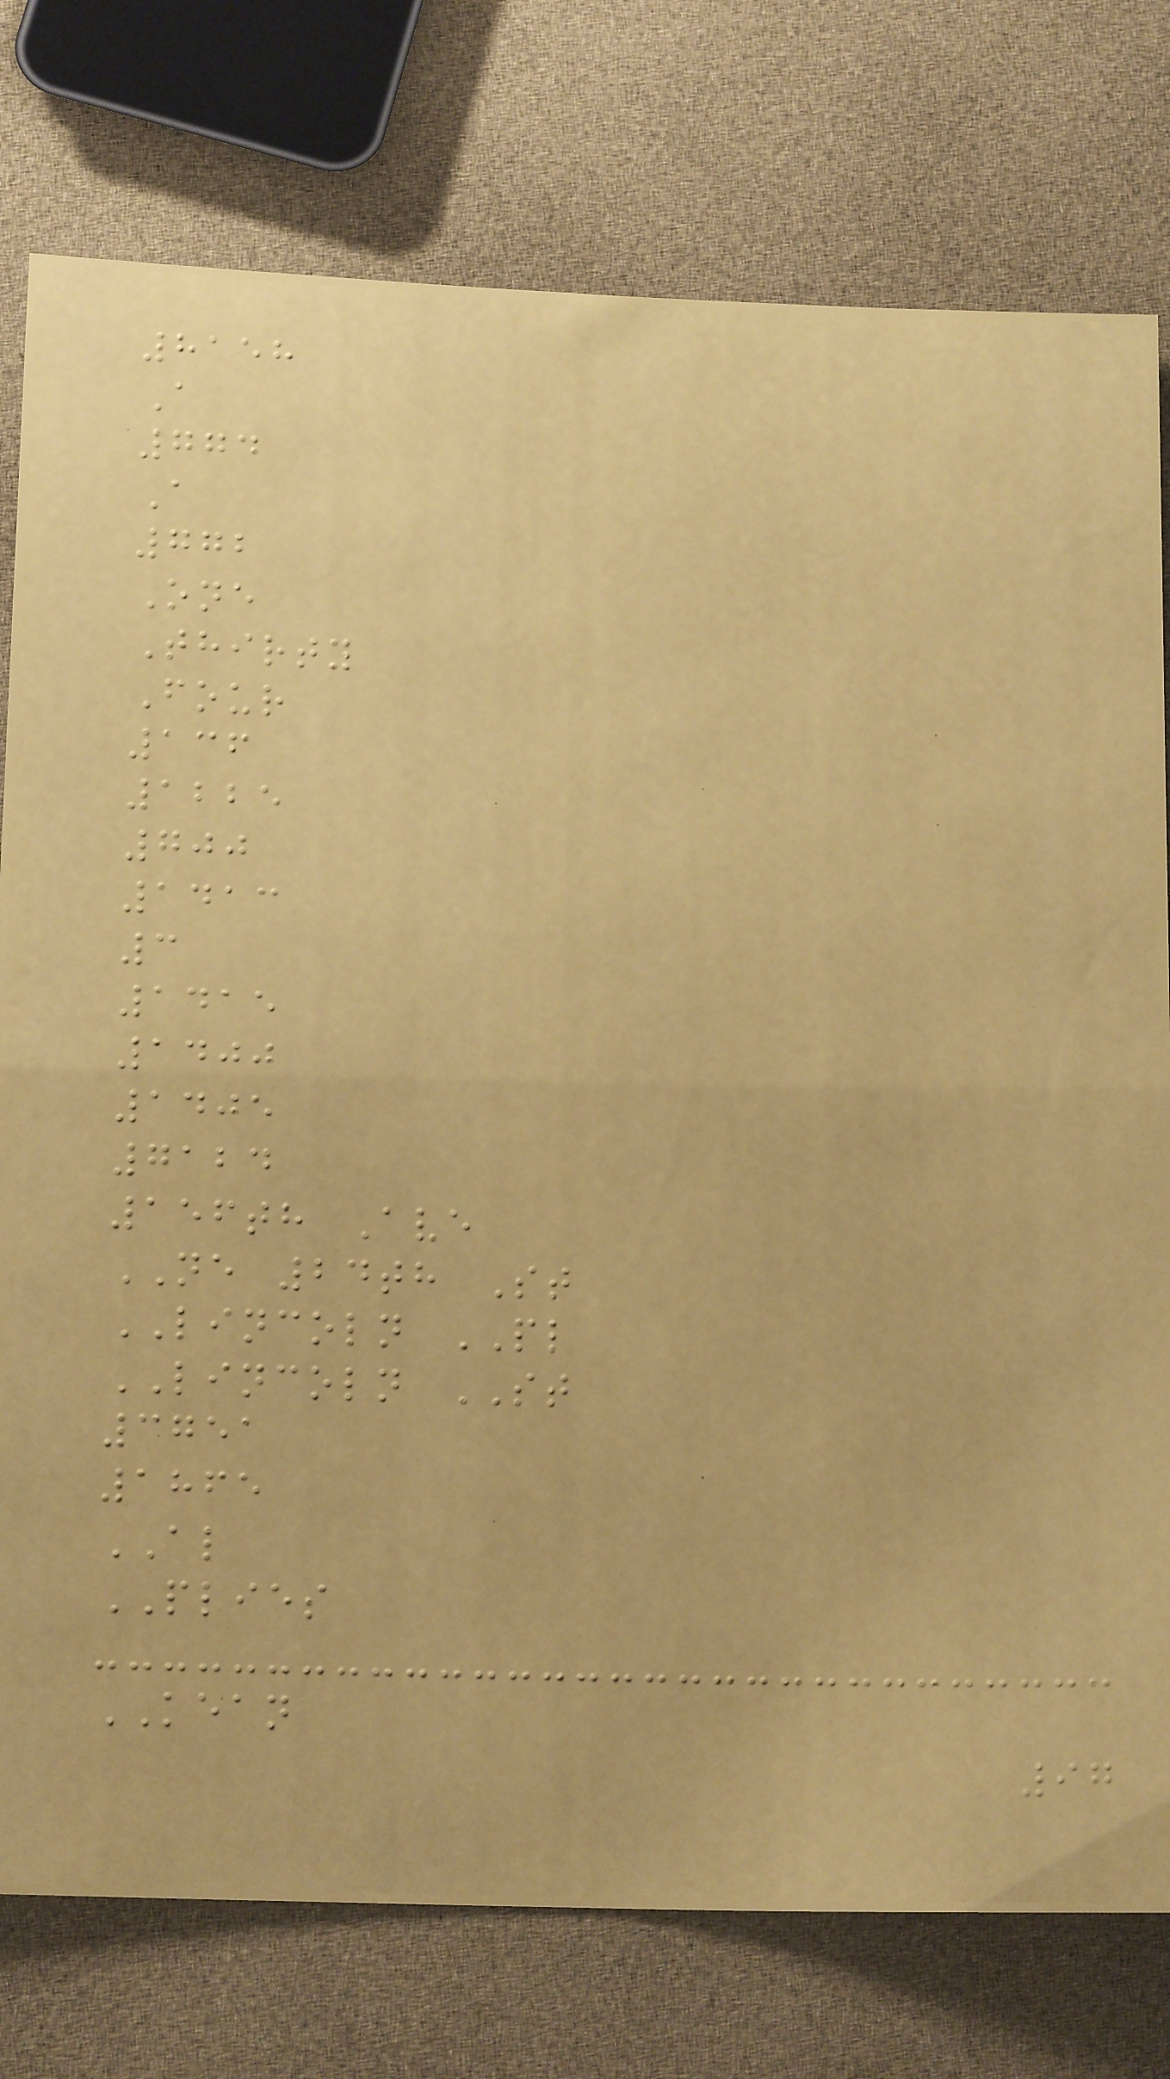8158
A
774
A
772
One
Thirty
Four
136
1225
700
1413
3
1415
1400
1405
7124
156th Ave
NE 24th St
LINCOLN PL
LINCOLN ST
3751
1865
AL
PLIES
KEAN
97
